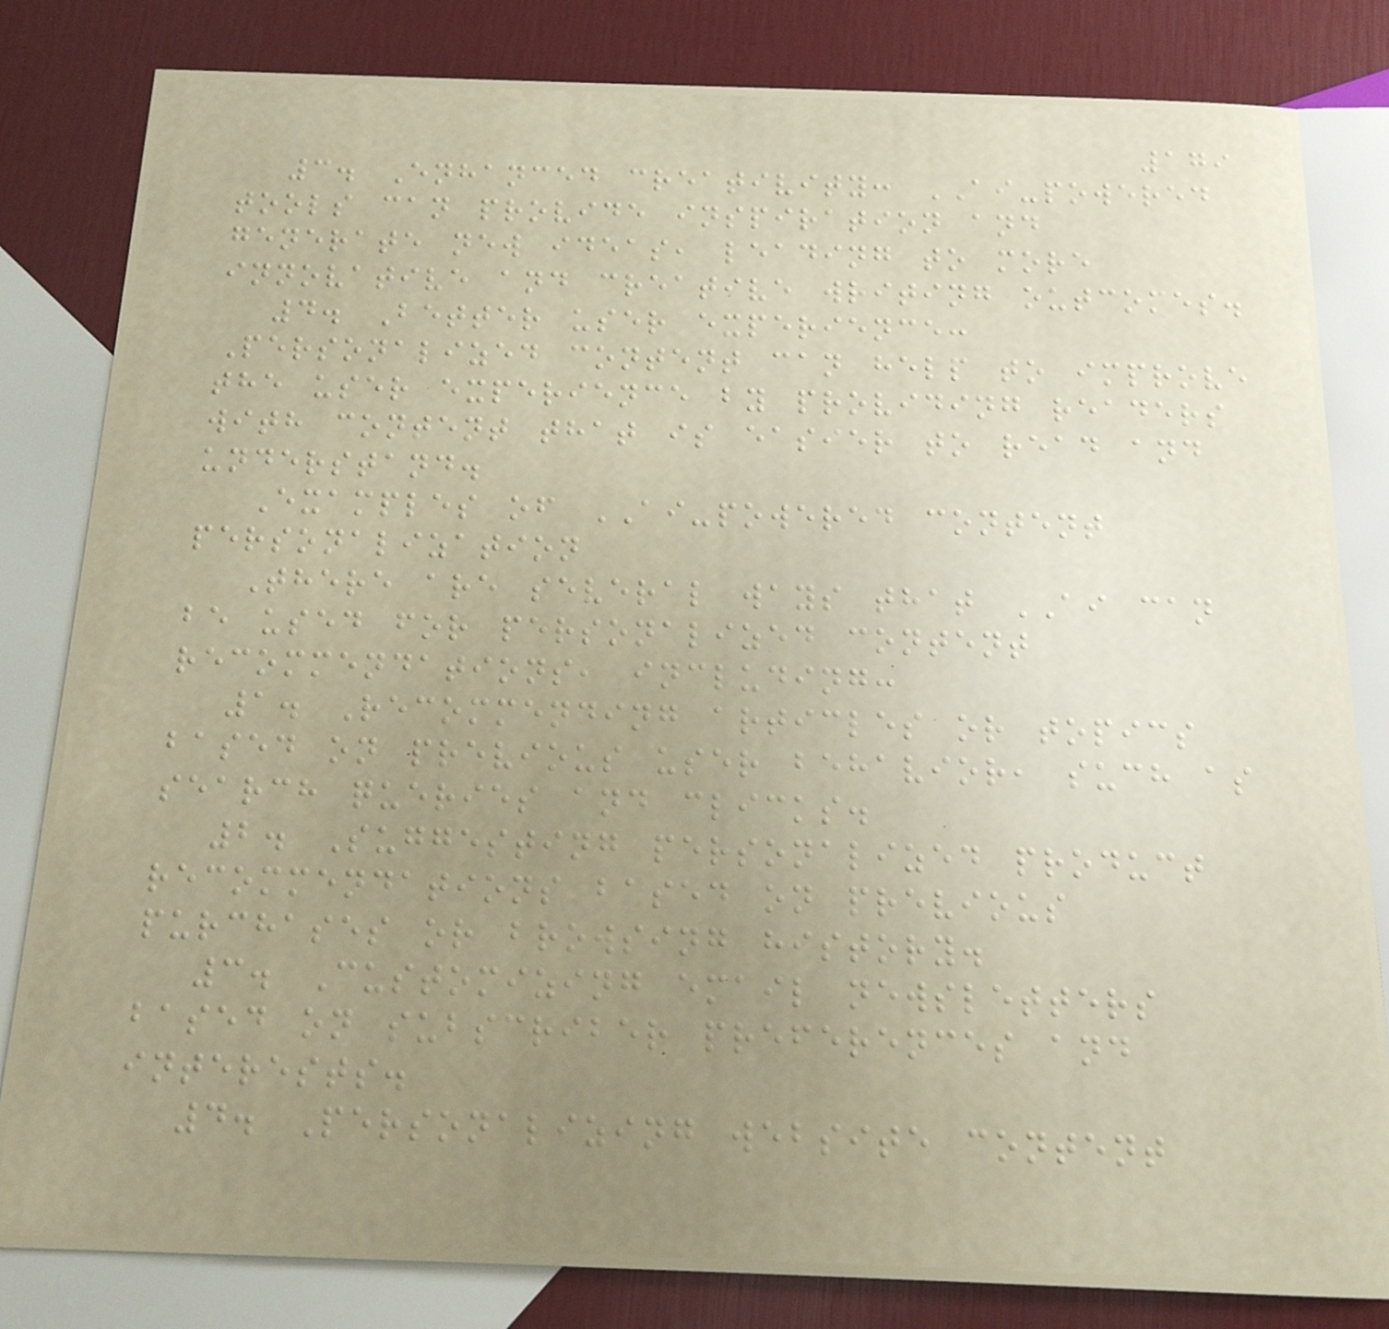179
3. Enhanced creativity: AI-powered
tools can provide inspiration and
generate new ideas, leading to more
innovative and creative writing outcomes.
4. Better user experience:
Personalized content can help to improve
the user experience by providing readers
with content that is easier to read and
understand.
Examples of AI-powered content
personalization
There are several ways that AI can
be used for personalized content
recommendations, including:
1. Recommending articles or topics
based on previous user behavior, such as
search queries and clicks.
2. Suggesting personalized product
recommendations based on previous
purchases or browsing history.
3. Customizing email newsletters
based on subscriber preferences and
interests.
4. Personalizing website content
